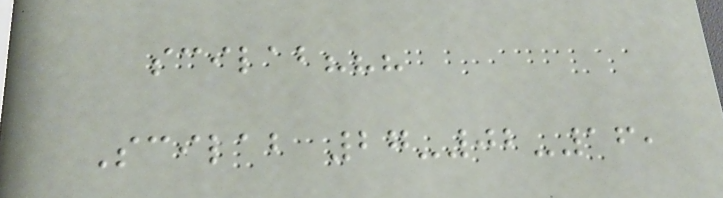scilab???
Scilab 27-02-16,
